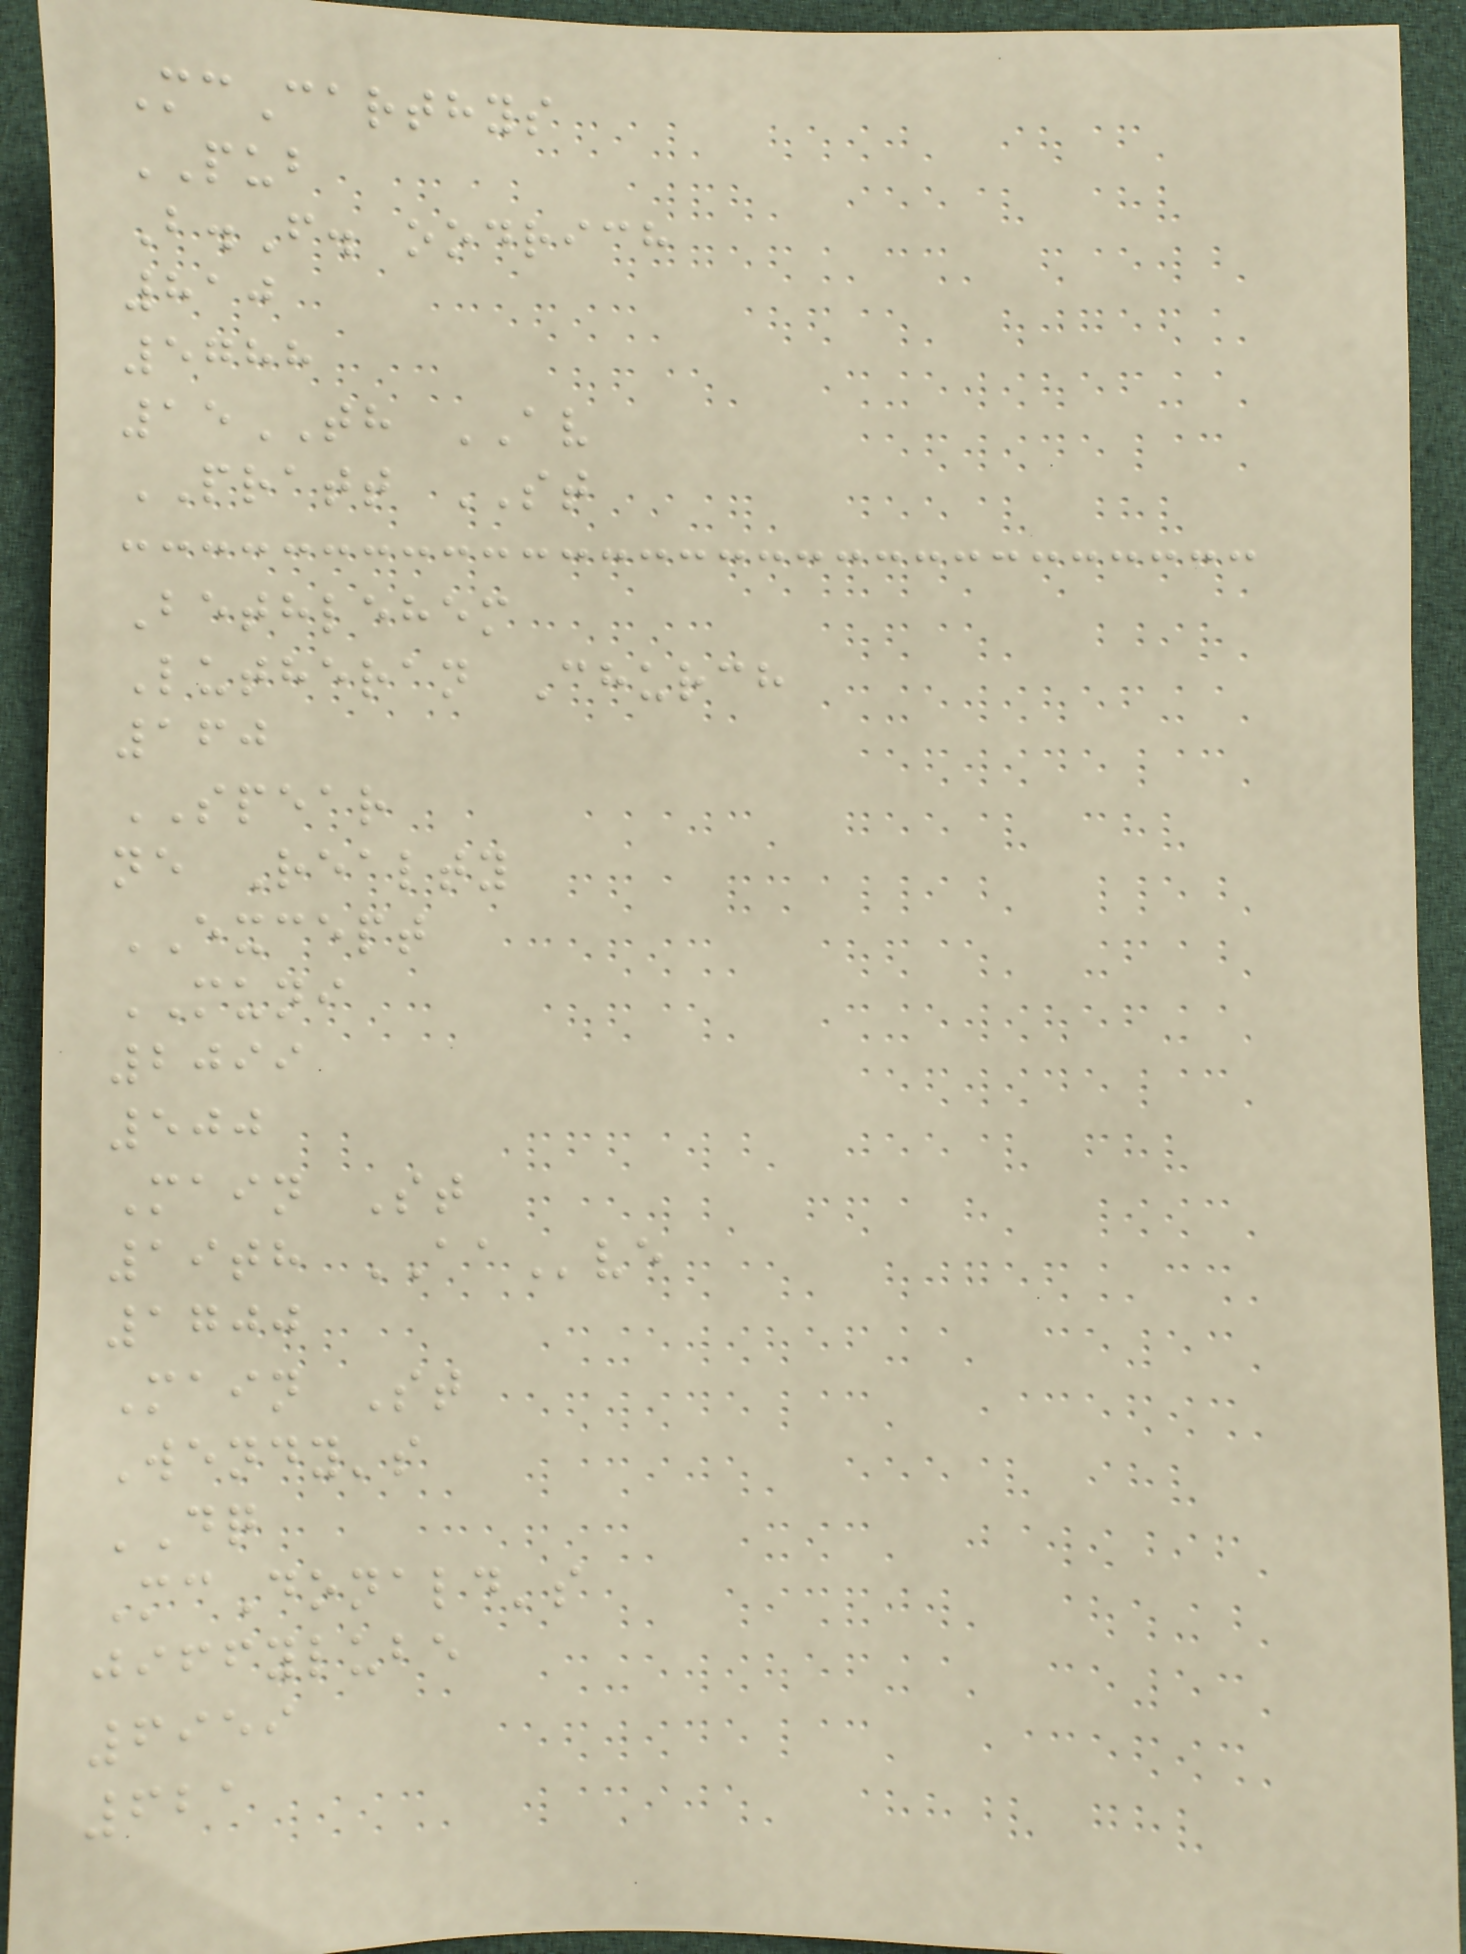McCarthys
PUB
B.F. oodrich
810
5788
15TH AV
PRATT ST
Bethlehem
Lutheran Church
160
SPEAR
ne Realty
EXCEPT
MUNI
2099
500
Main St
19th AAve
1700
Main St
Wendy's
DQ
McDonald's
jiffylube
6959
621
